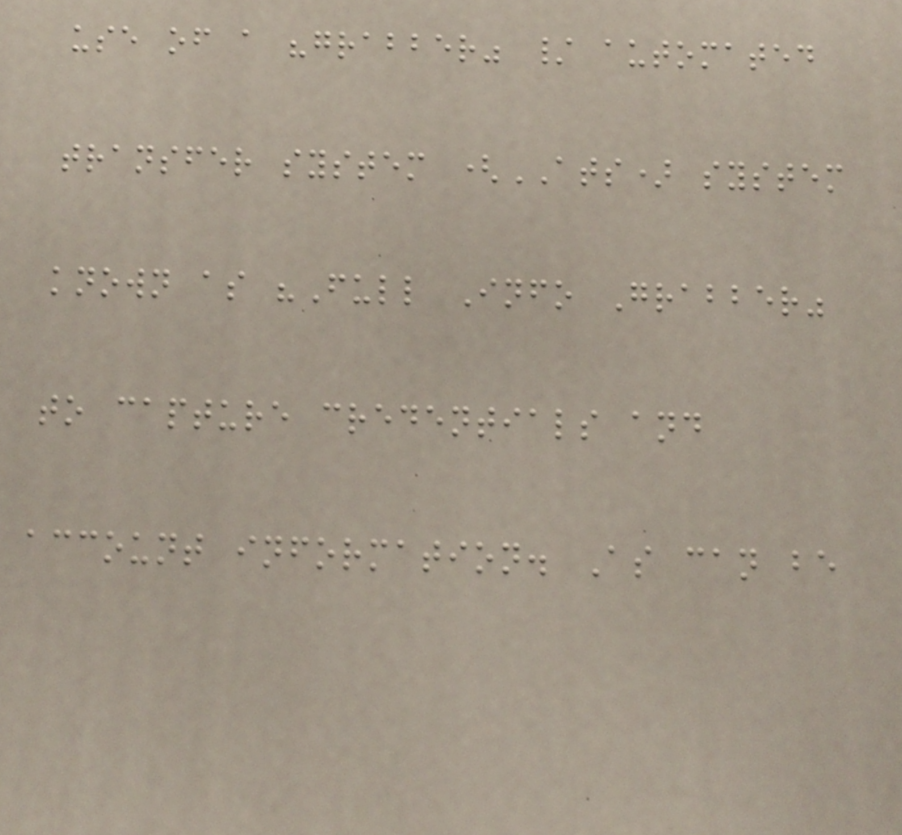use of a "grabber" / automated
transfer system (ATS) system
known as "Full Info Grabber"
to capture credentials and
account information. As can be
